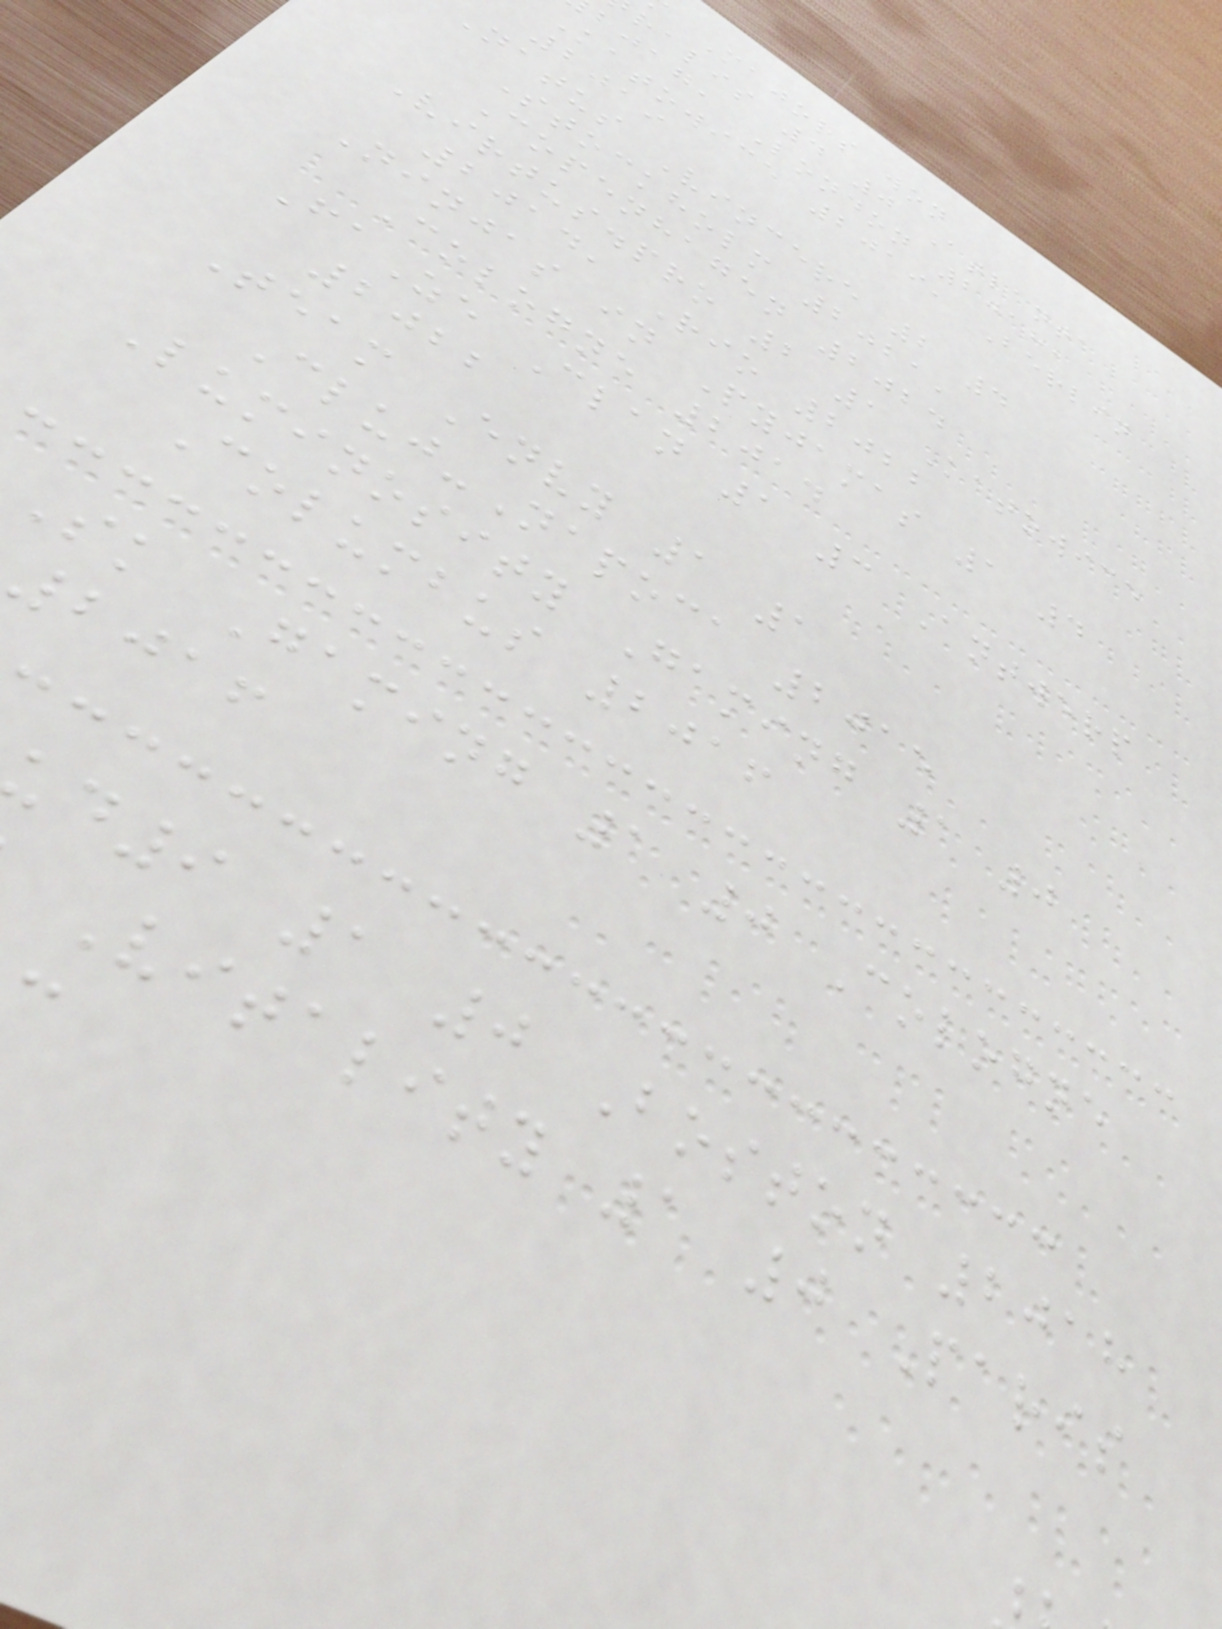Majors won
ralis 4 0 Atlanta
bjag, London 2018,
Katowice 2019, Berlin
2019
Natus Vincere 2 4
Stockholm 2021,
Copenhagen 2024
Virtus.pro 2 1 Katowice
2014, Rio 2022
Ninjas in Pyjamas 1 4
Cologne 2014
FaZe Clan 1 3 Antwerp
2022
Team Envy 1 1
Cluj-Napoca 2015
Luminosity Gaming 1 0
Columbus 2016
sk Gaming 1 0 Cologne
2016
d9 1 0 Boston 2018
Vitality 1 0 Paris
